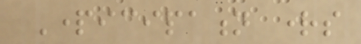Participation rights
